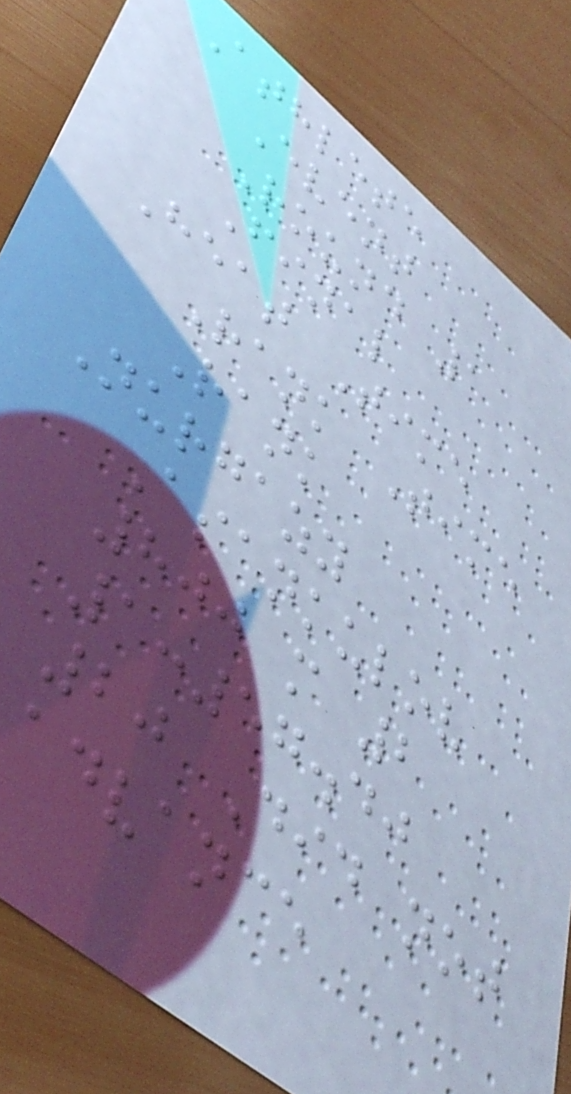Athlete
Event
Round 1
Final
Heat Time
Rank Time
Rank
Nurgazy
Asankulov
800 m 2
1:57.40
20 Did not
advance
